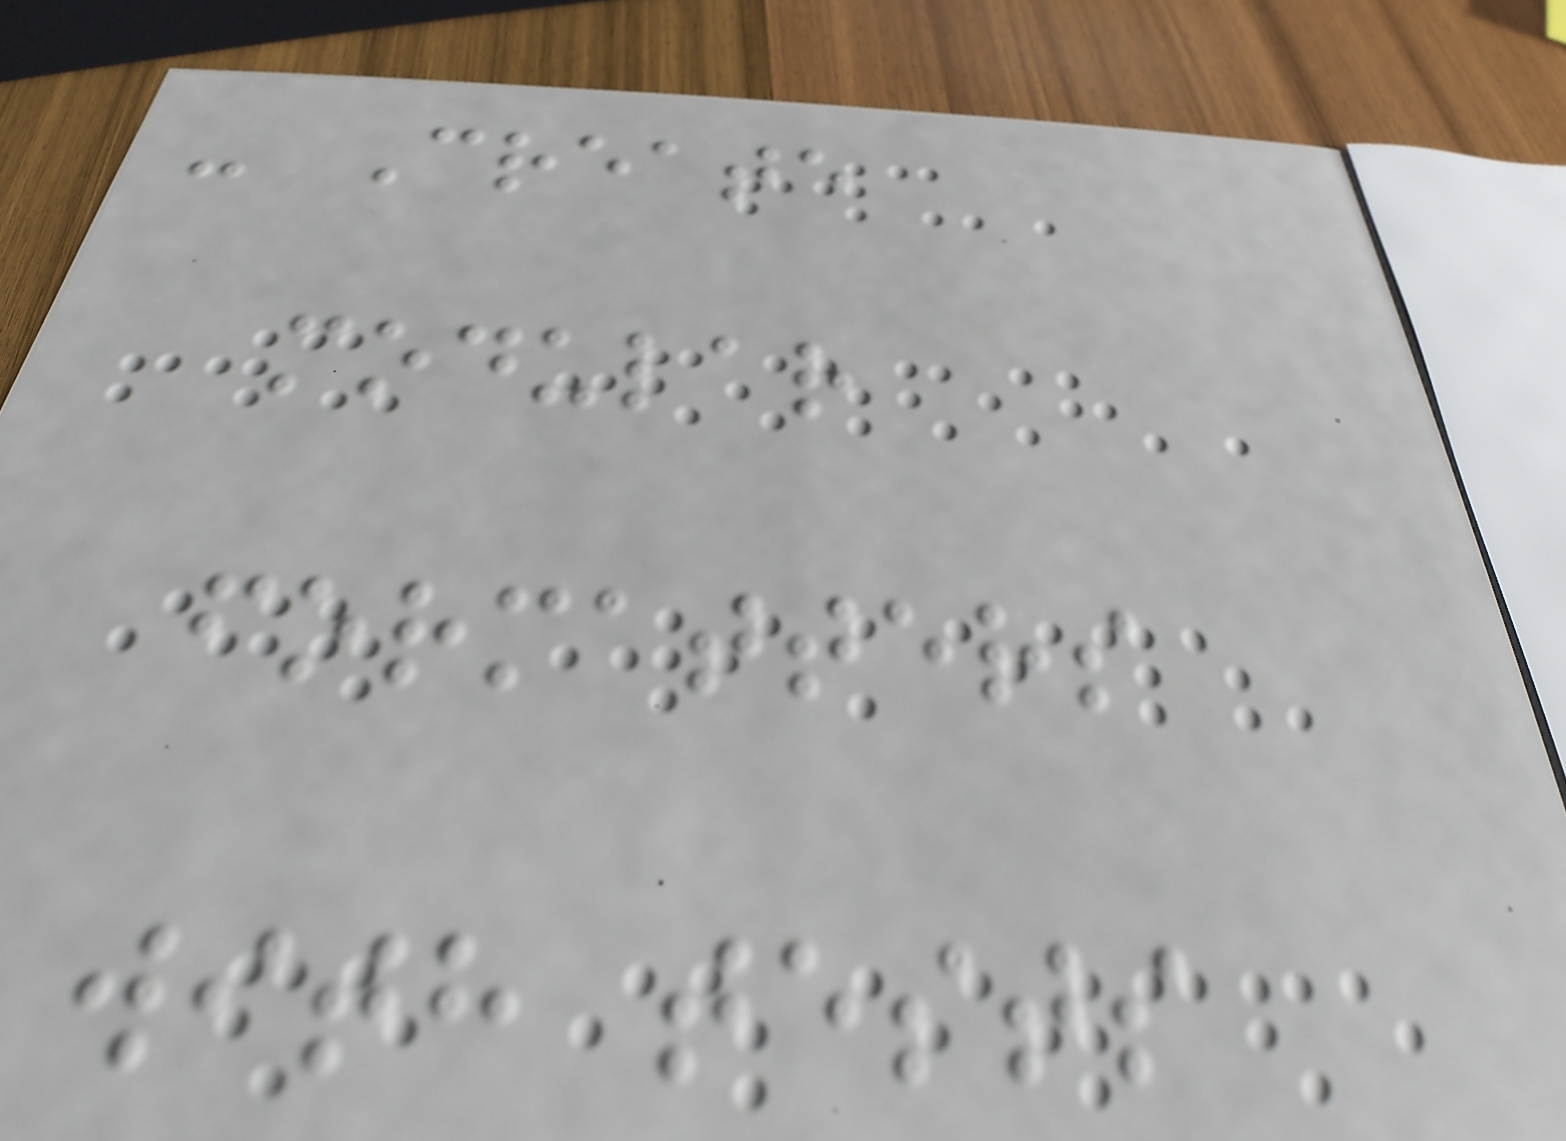- Create
modular
formatters
with tests
